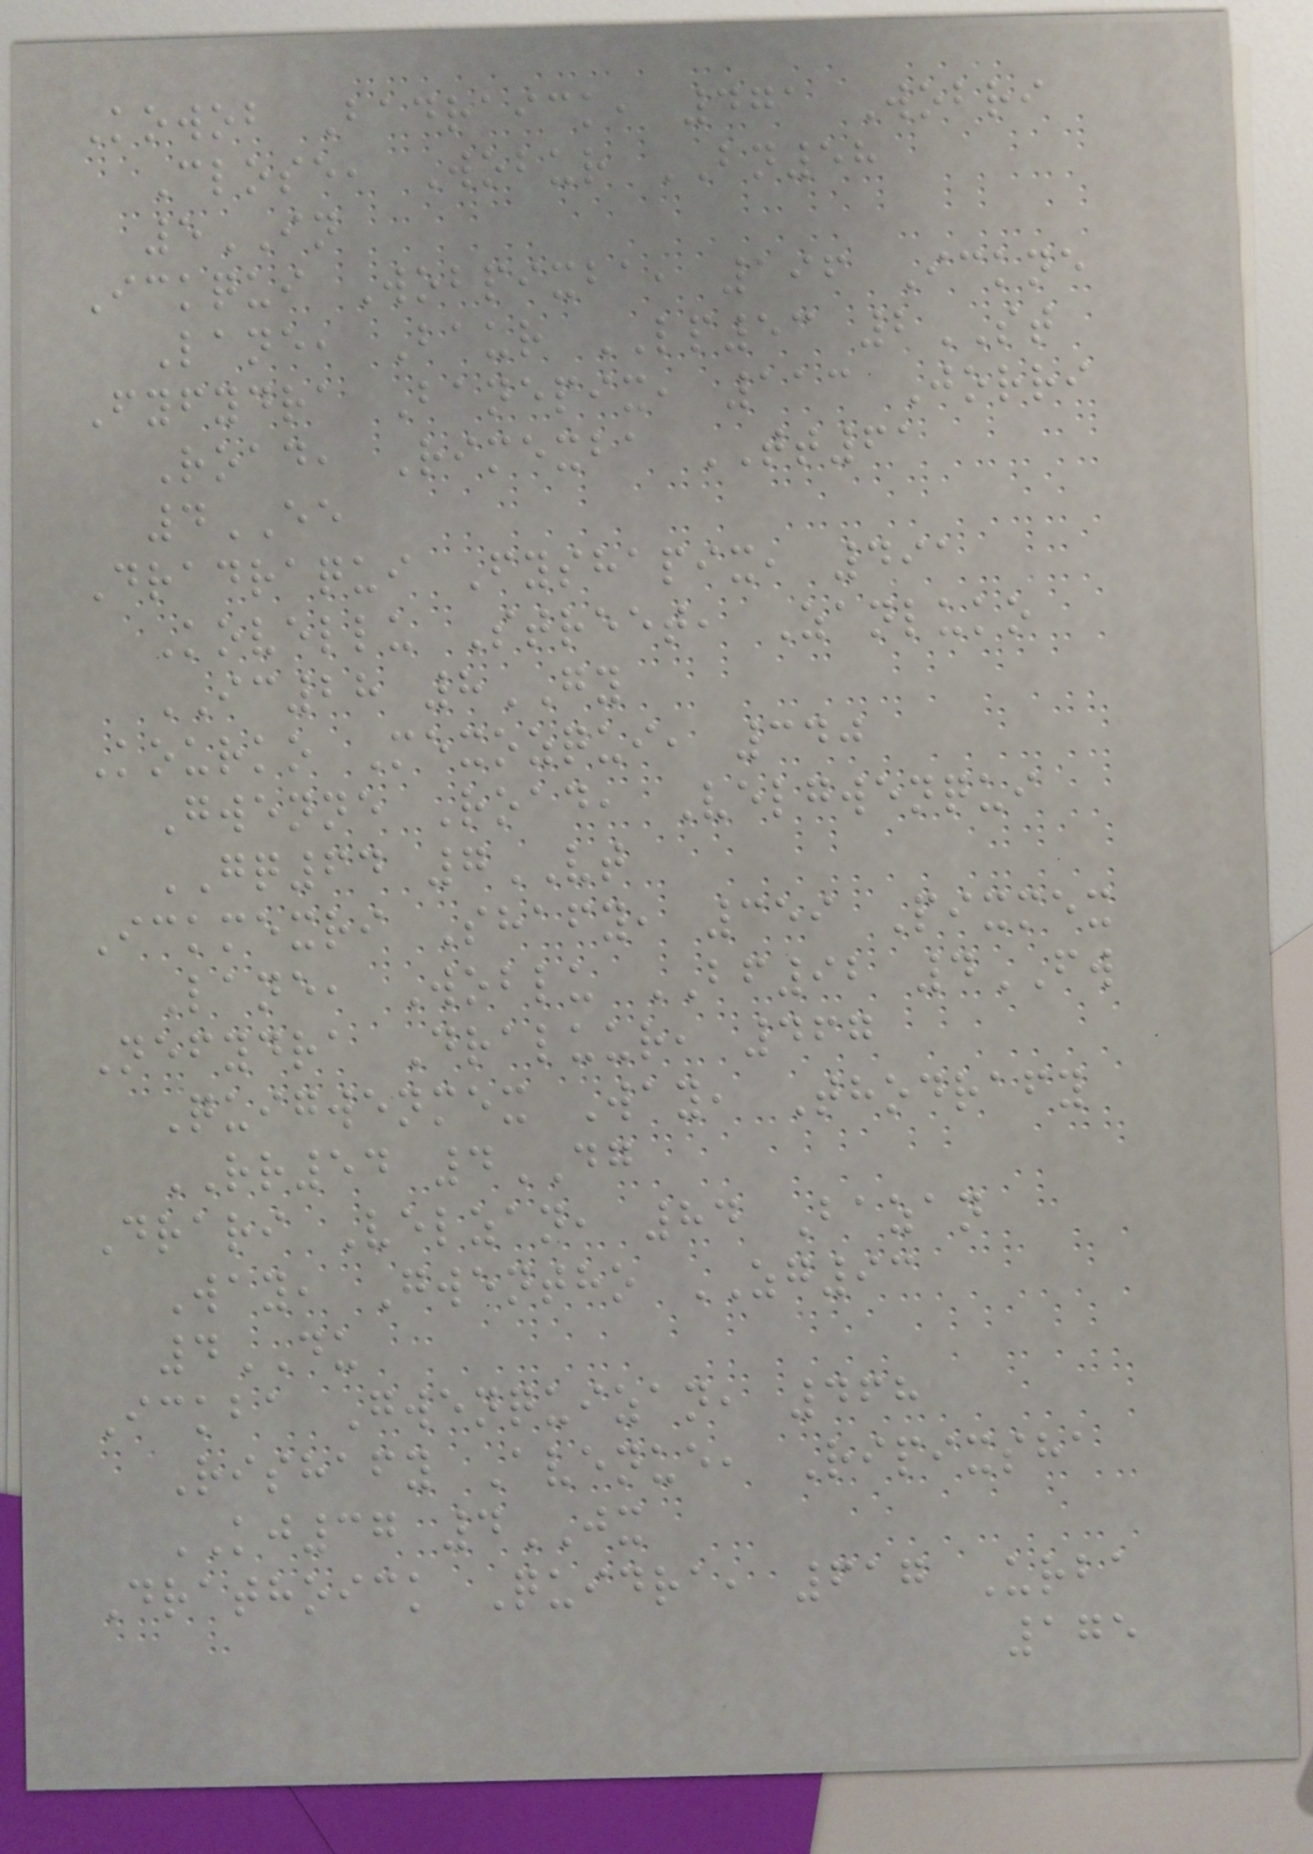Kowob Badraick, 471 Wobri
Close, Wobur BN58
5IN
Ickqui Wobpixba, 196 Ickne
Lane, Baur LP53 2ST
Fyfydra Banepix, 113 Jorri
Road, Rimexba TT61
4EE
Dradraqui Fyshapix, 491
Kovellu Street, Zanluko
IC28 8GY
Kourko Mexozqui, 340
Gwenne Road, Velgwenqui
GQ64 7VT
Ickmexri Shafy, 359 Pixmex
Lane, Woblu BF92 4FW
Nefydra Draluur, 467
Quigwenmex Way, Thodrafy
RR54 4DG
Drari Velzan, 84 Bazan
Way, Gwentho ZG93
4DU
Ickba Gwenquizan, 468
Rishafy Avenue, Ripixsha
KJ37 4JX
Drathoick Quidra, 617 Urba
175
